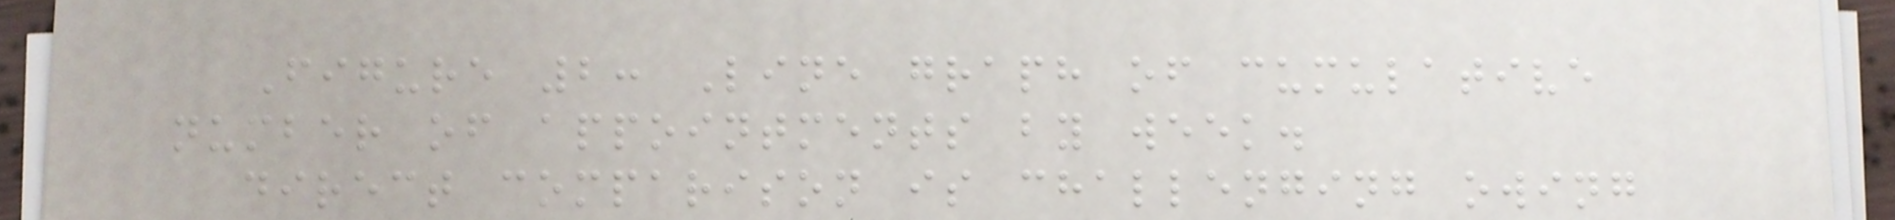Figure 2: Line graph of cumulative
number of appointments by week.
direct comparison is challenging owing
